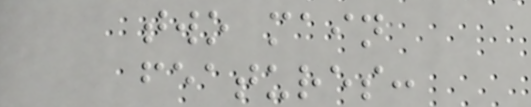two main
features:
